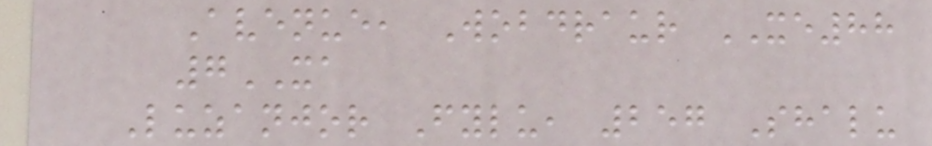Avenue, Wobdraur XE88
7XA
Luzanjor Fylu, 257 Shalu
